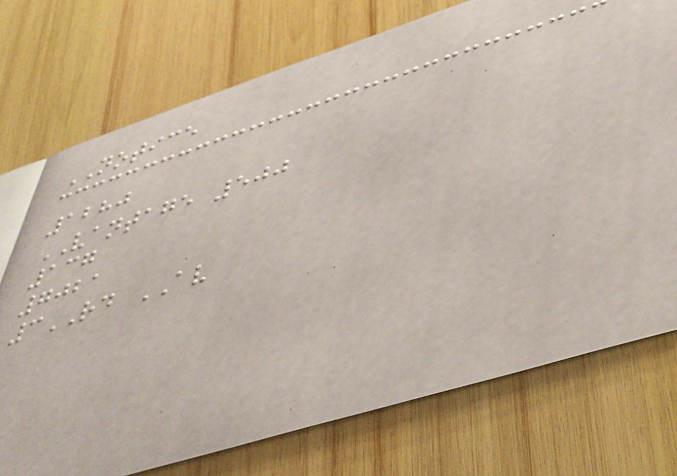NOTICE
1280
VANTAGE 500
137
7021
3RD AV
